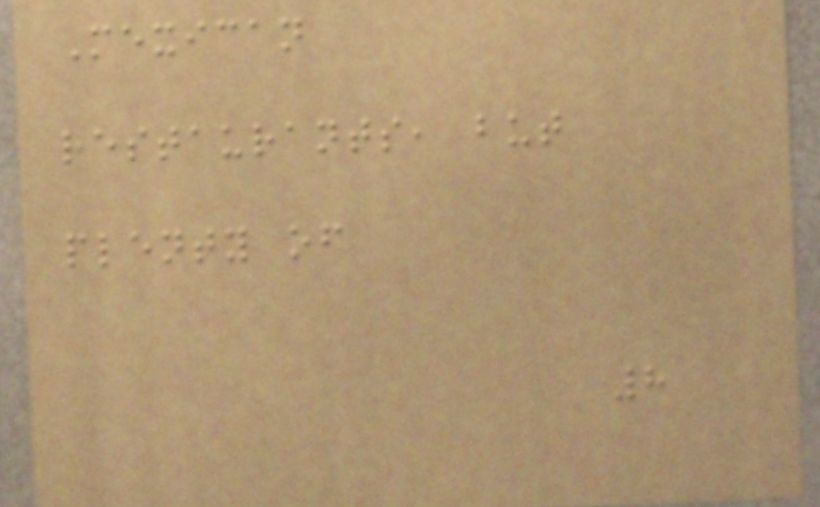Mexican
restaurants, but
plenty of
8
